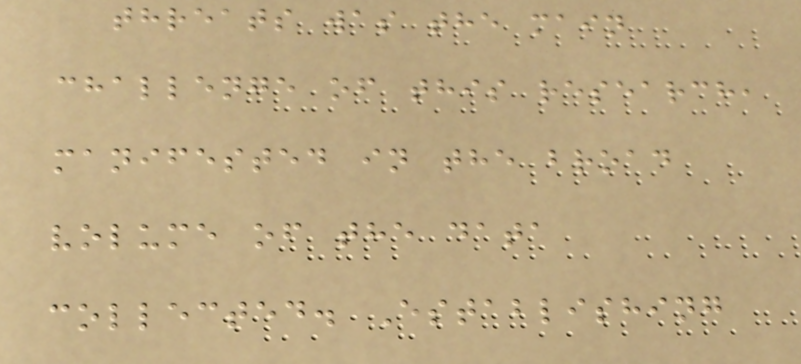threats was the main
challenge of this research,
manifested in the broad
volume of the data
collected. Establishing
